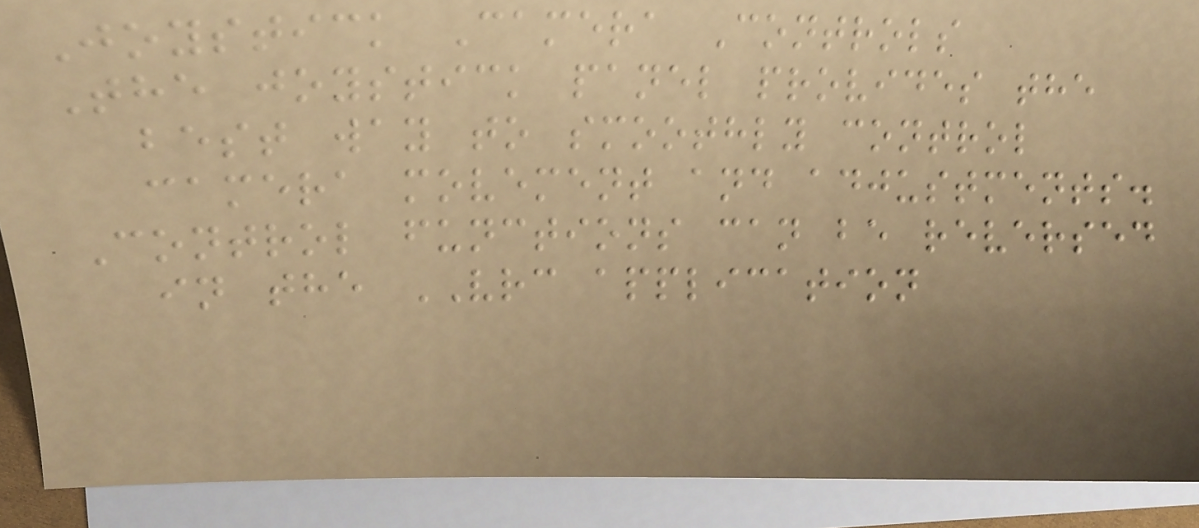Joystick Camera Controls
The joystick panel provides the
best way to smoothly control
camera movement and adjustments.
Control functions can be reversed
in the VRC application
